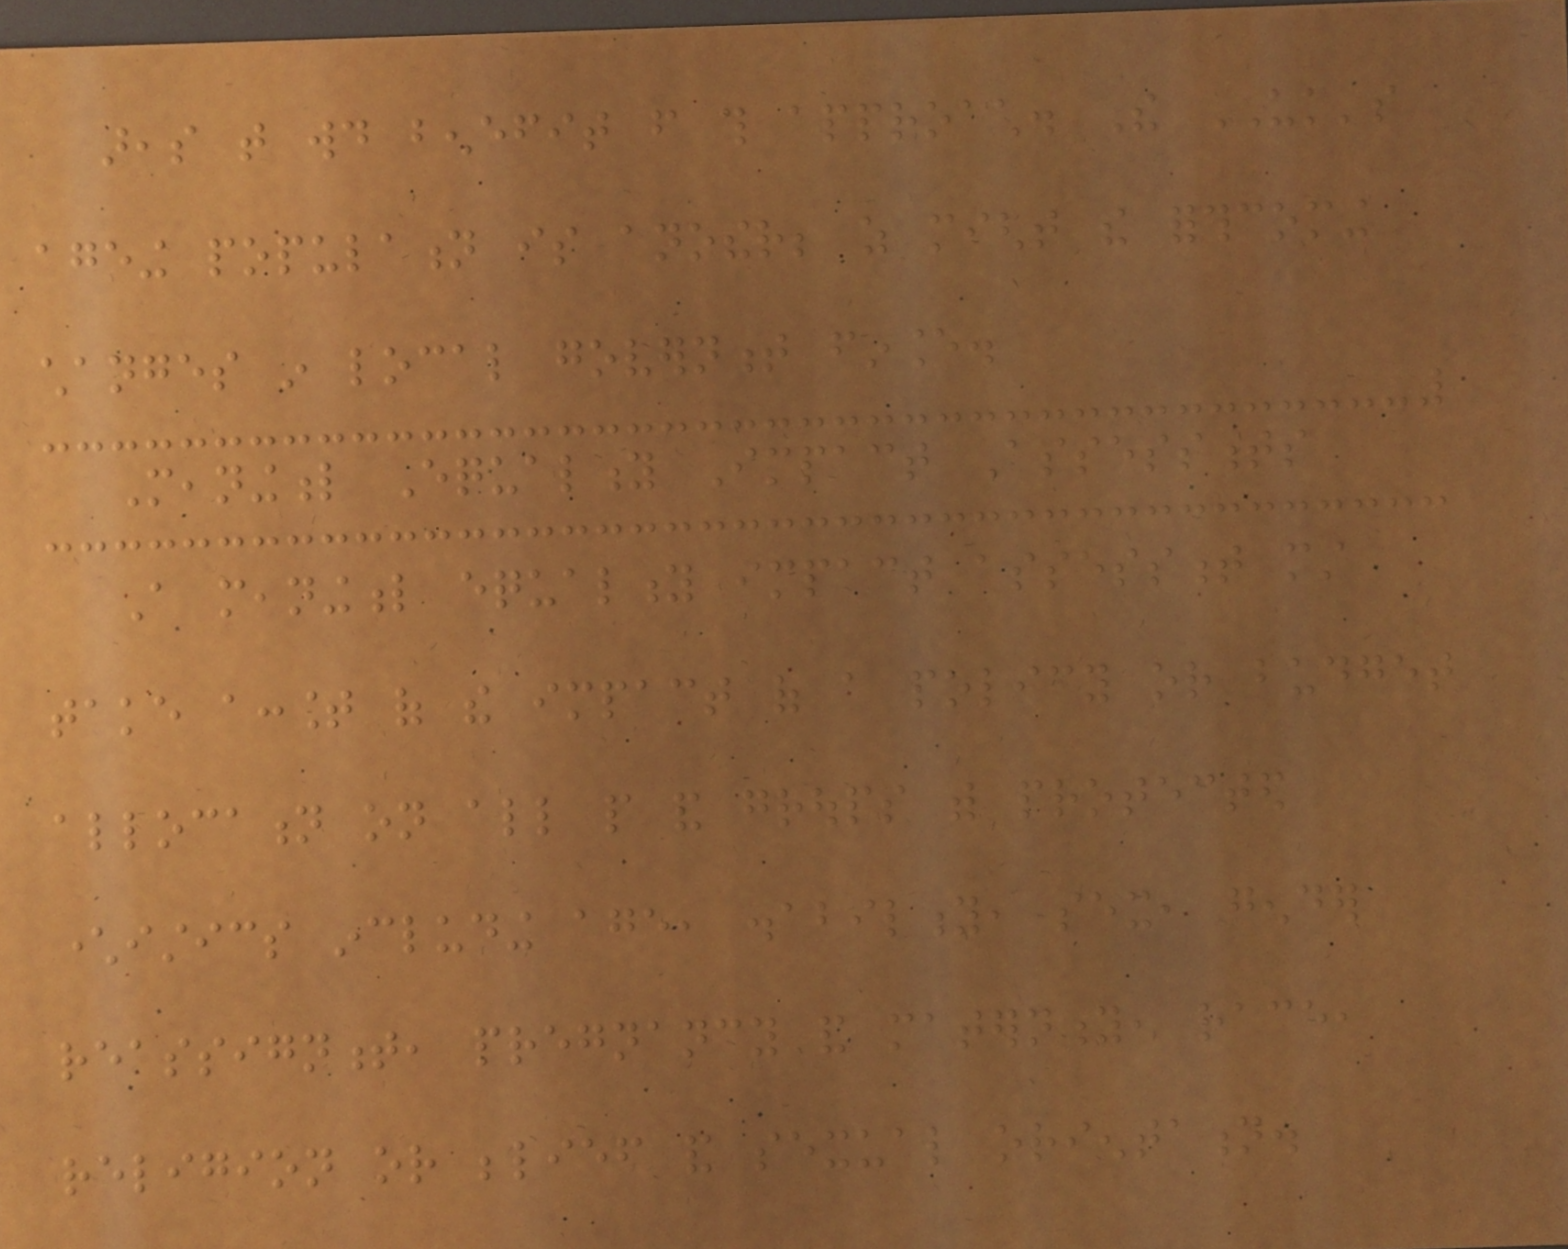areas that would benefit from this approach. The UK's
ageing population is another; as might the forthcoming
changes in local government finance.
Meaningful Equality Impact Assessments
A meaningful equality impact assessment must
take account of the impact of a policy or budget
allocation on all people and groups with protected
characteristics including age, disability, sex, gender
reassignment, pregnancy and maternity, race,
religion or belief and sexual orientation.
